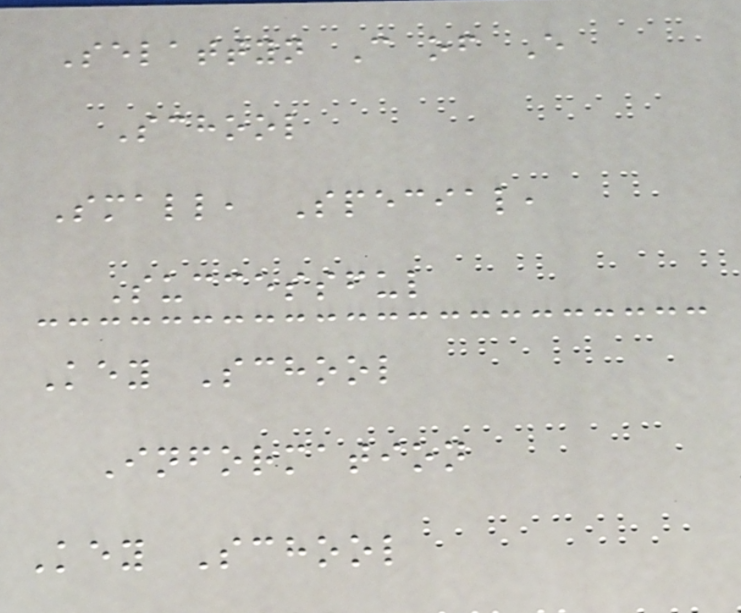Selattyn C of E
School
Small, Special,
Successful
Key School
Information
Key School
